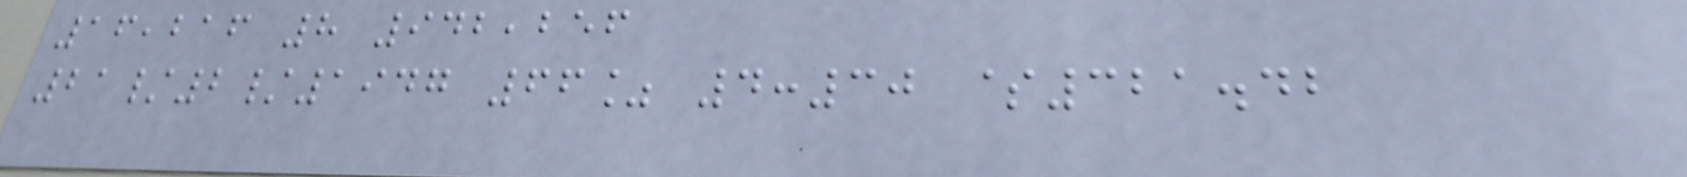16,216 8 942,256
21/2/1947 66% 4:30 $321.42
